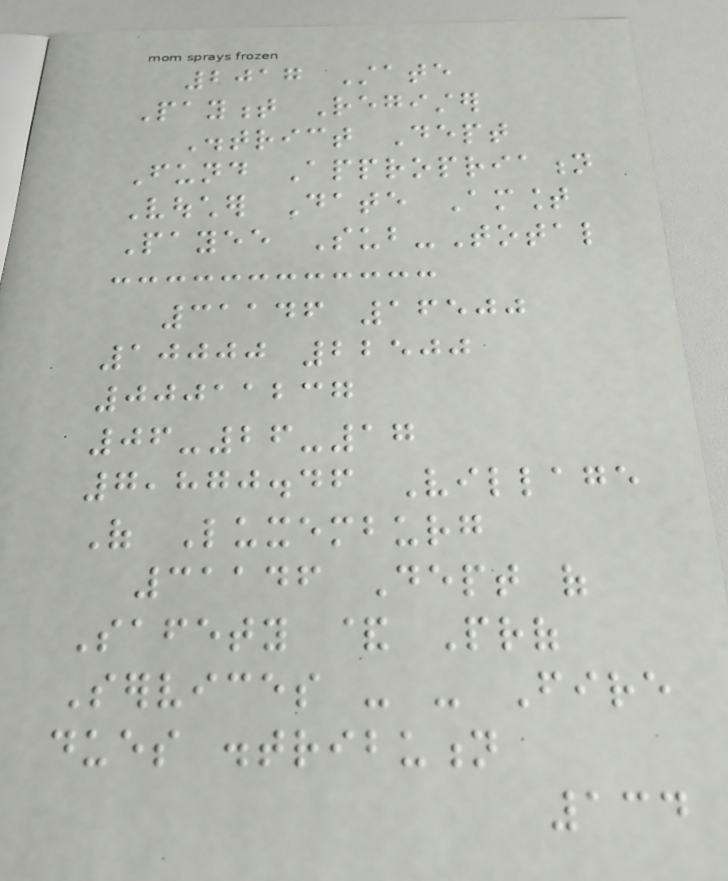2017 State
Payment Register
District Dept
Fund Appropriation
Voucher Date Amount
Payee Sub-Total
31146 16500
10000 22500
00011237
06-26-17
7,870.46 Village
Of Luxemburg
31146 Dept of
Safety & Prof
Services - - Fire
dues distribution
134
